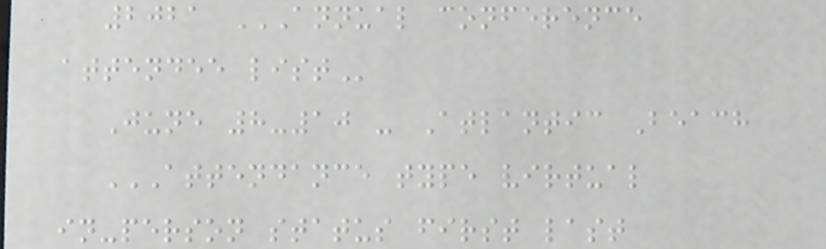2021 ANNUAL CONFERENCE
ATTENDEE LIST
June 8-10 - Atlantic Beach
ATTENDANCE TYPE VIRTUAL
IN-PERSON STATUS FIRST LAST
